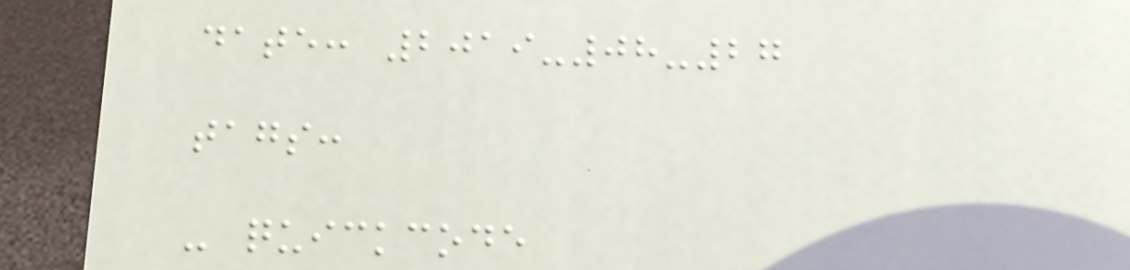date: 2019-08-27
tags:
- quickcode
